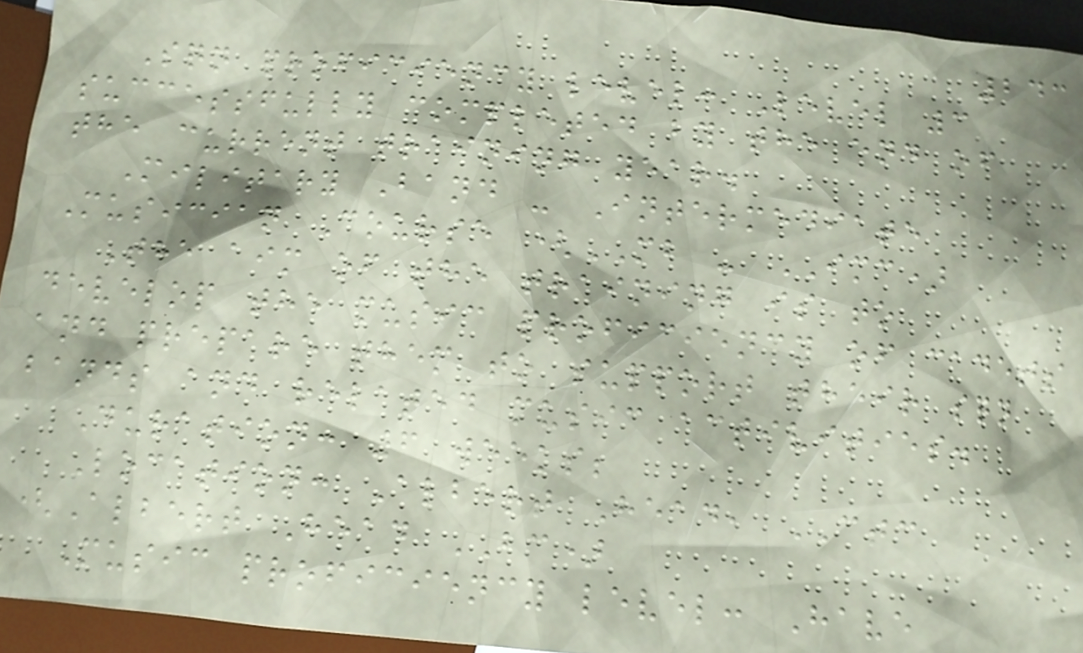243
Sqn proficiency level: Level 3
successfully completed by the end of
the current training year.
Military Band - Intermediate
Musician Course (MB - IMC)
The aim of the training is to
develop the music proficiency of cadets
and prepare them to support their sqn
bands and related music activities.
Duration: 6 weeks;
Location: Albert Head, CTC
(Albert Head BC)
Music proficiency level: Have
